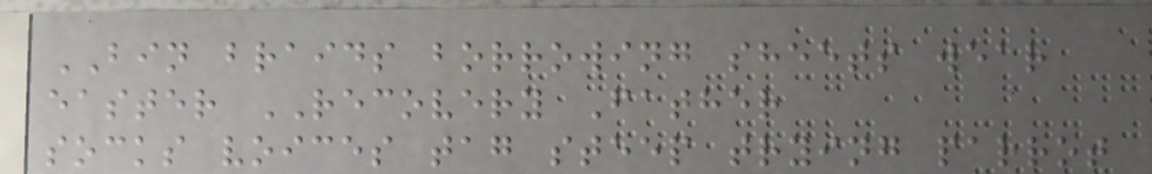BIN braids borrowing sheets wear
easter RECOVERY Father
socks voices tag steep trying parrot
